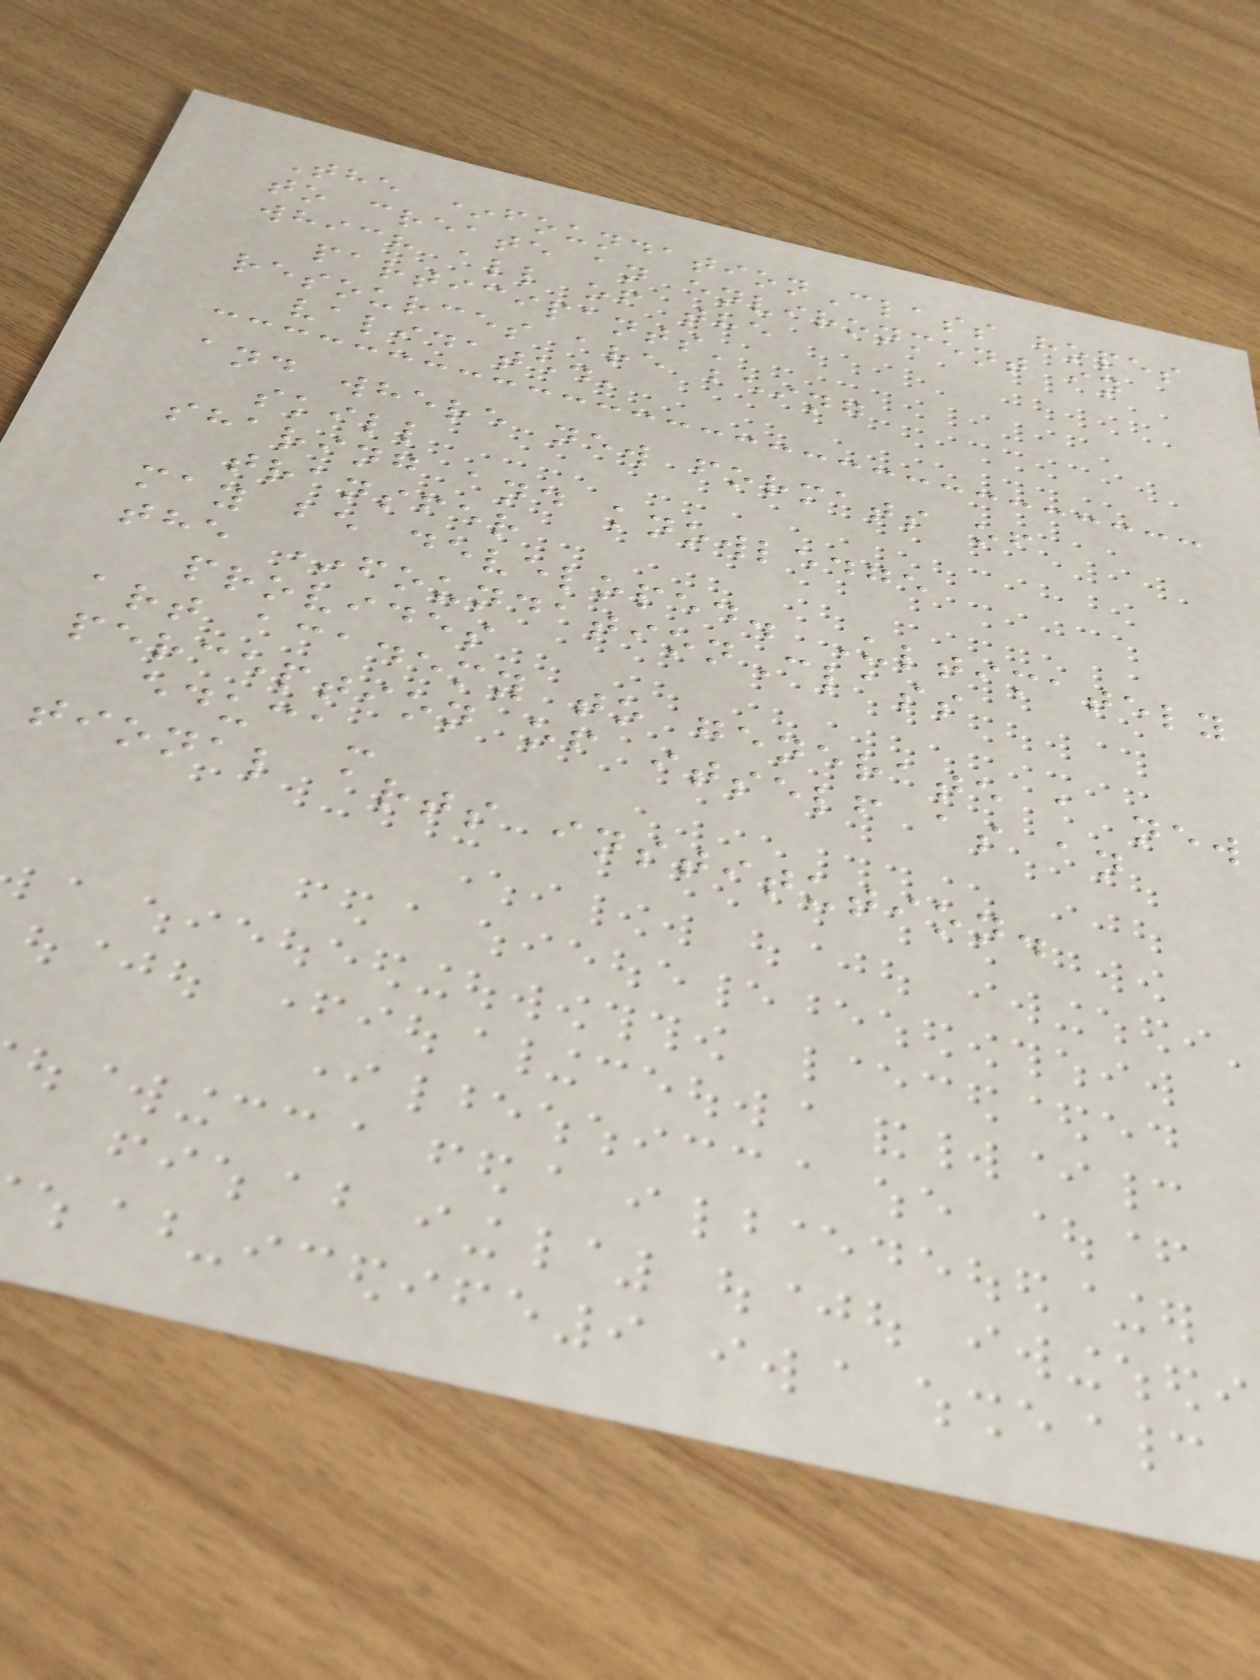The *foundationClass hopes
to create an environment in
which all of the
participants'
resources are being
validated,
and where new formats of
skill
sharing and knowledge
transfer
may be developed. Ultimately
the *foundationClass
provides
art academy to generate a new
perception of itself as an
educa-
tional arts institution.
